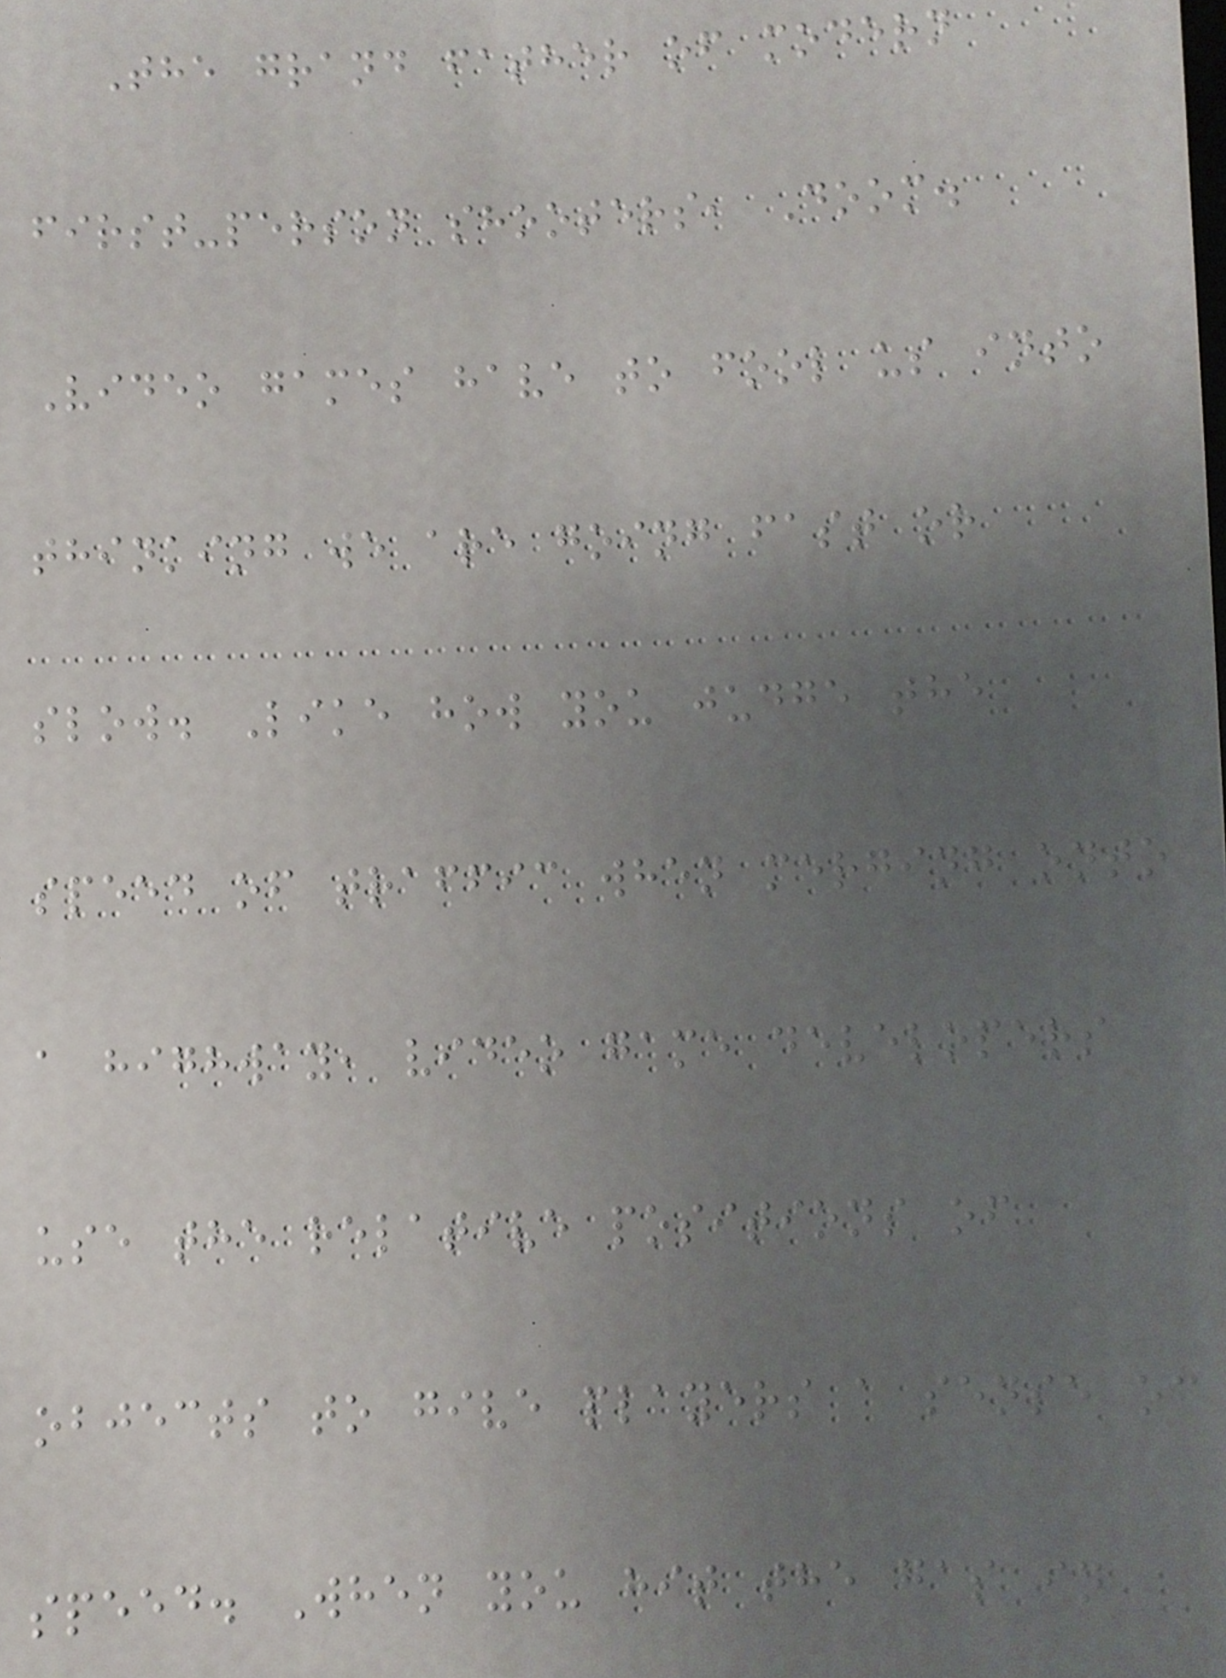The grand father of modern
first-person shooters, Doom.
Video games have to fool us into
thinking we are going fast or
slow. Like how you judge the
speed of traffic when merging onto
a highway, video game developers
use the relative positions of
objects to give players a sense of
speed. When you hit the gas in
